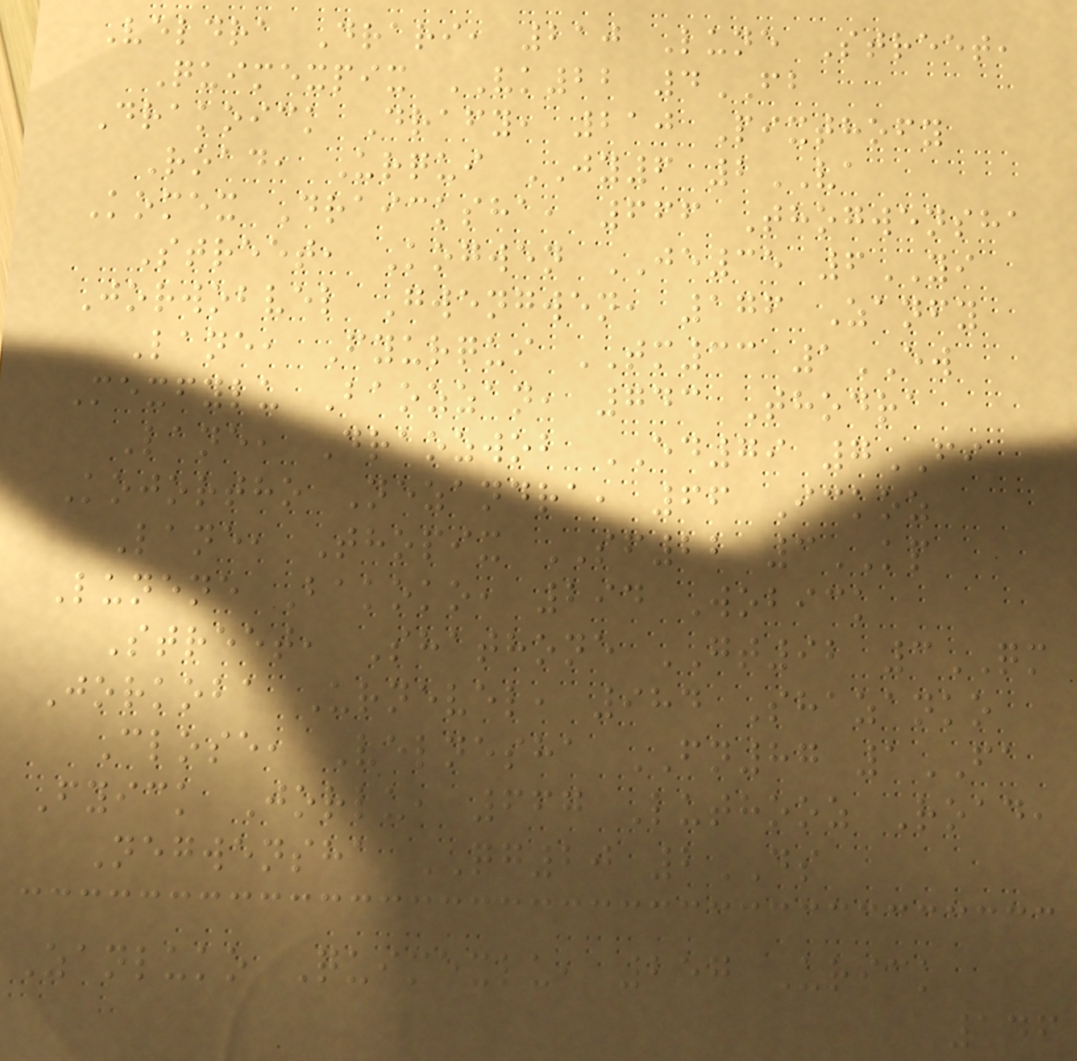Veldra Drari, 210 Lune Street,
Quimexpix VK22 4FB
Drakoick Drafy, 210 Pixthofy
Road, Urqui JY6 2VA
Komex Draicksha, 666 Thogwensha
Street, Kogwen JE35 6YI
Jorwobvel Gwengwen, 176 Zanfy
Lane, Fyurqui TM33 1EW
Mexfylu Baozzan, 743 Thodra
Lane, Draozwob ED79 7FI
Kojortho Nezandra, 66 Ickoz
Lane, Thopix SF22 3KP
Lunene Bakoko, 294 Wobick
Street, Shathone GT92 3QM
Jorkoba Urnevel, 984 Shazanko
Close, Velnesha FN87 1FA
Fyick Jorlu, 667 Luthooz Road,
Negwensha QG20 2DS
Zanluko Quimexlu, 257 Urick
146
